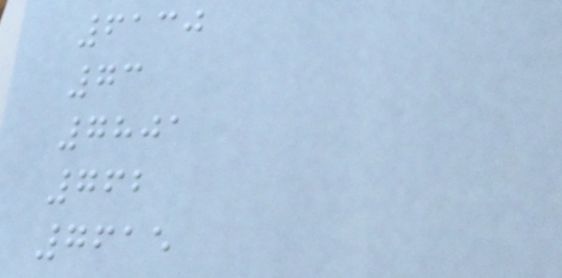6130
73
7801
762
7615
